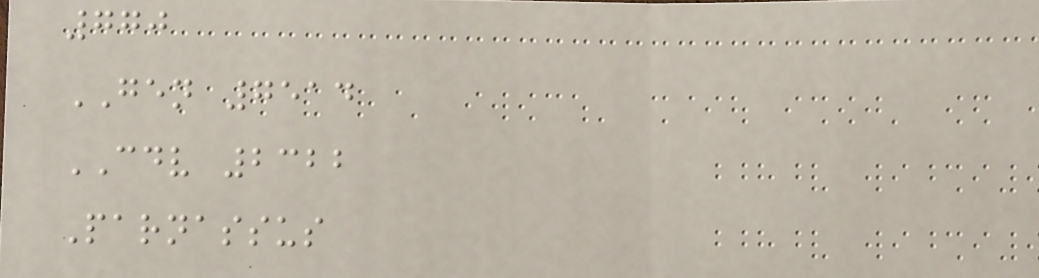770
GEN 7514
CDV 2322
Parnassus
